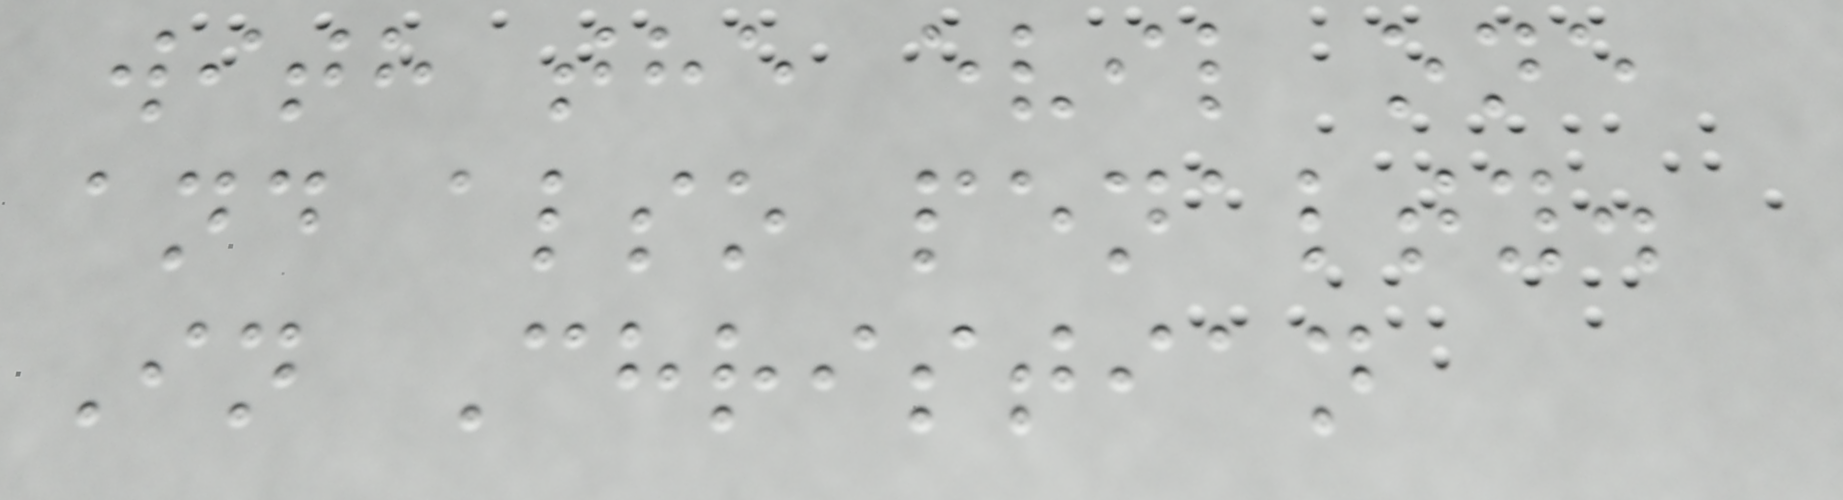with the evil one
and also penalty.
In Christian
